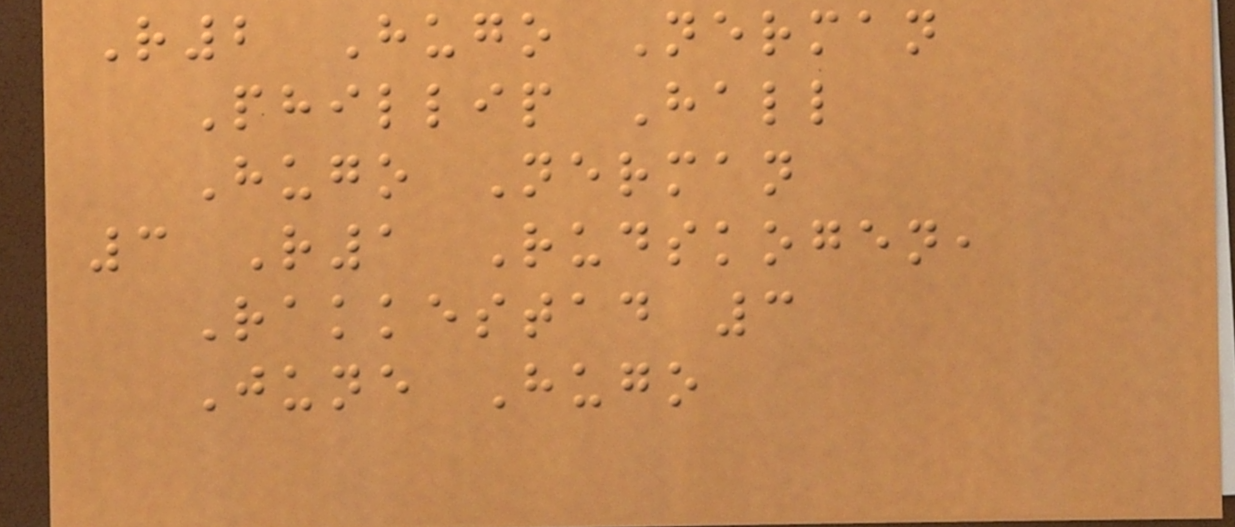R2 Hugo Nerman
Phillip Hall
Hugo Nerman
3 R1 Rudskogen,
Rakkestad 3
June Hugo
